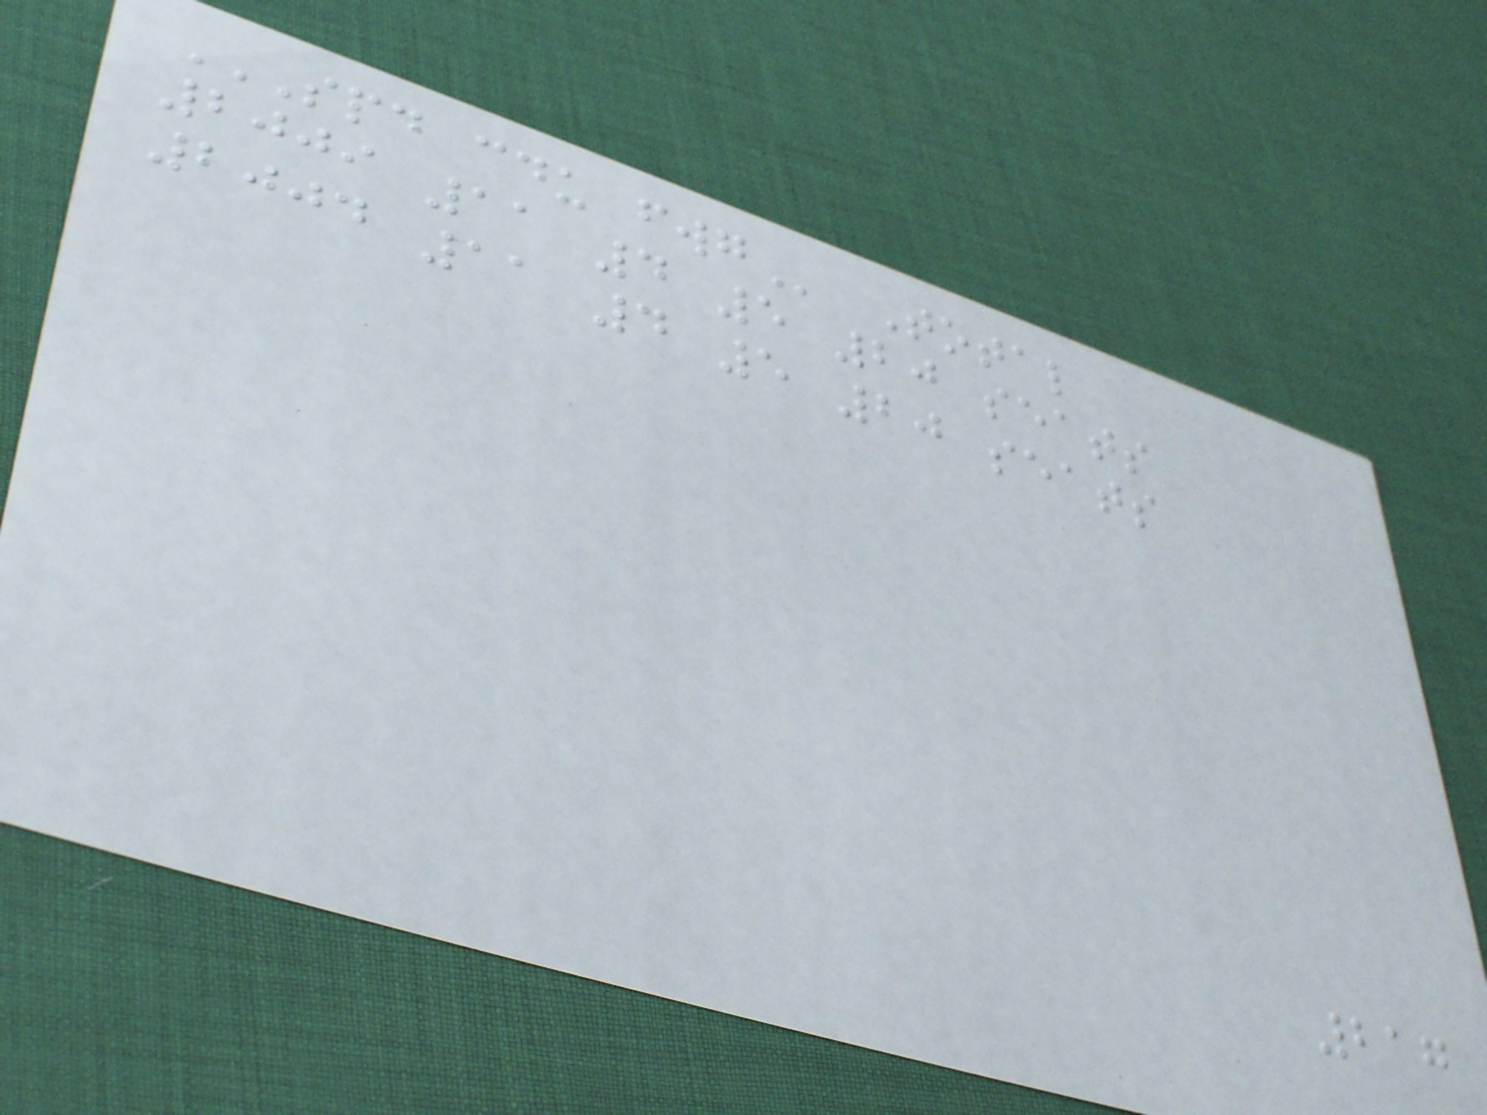SPD CDU FWG Total
2009 11 4 5 20 seats
2004 11 4 5 20 seats
217
